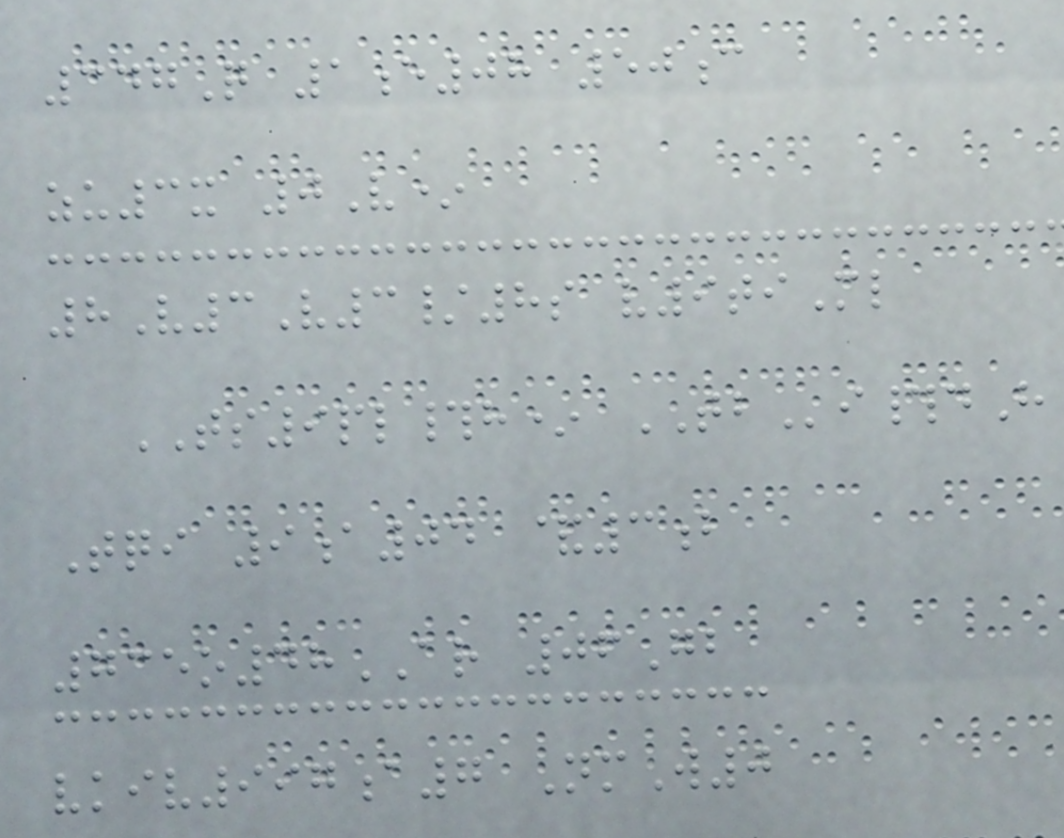347Q 1e08 50c
zu3x 0V*
8V3V3/8s v9tiMl
TS9pl#h* TBi#dH
Tqi 9a04 &3b
735o48AR 06Gb
vkiv997a7 NmW0
